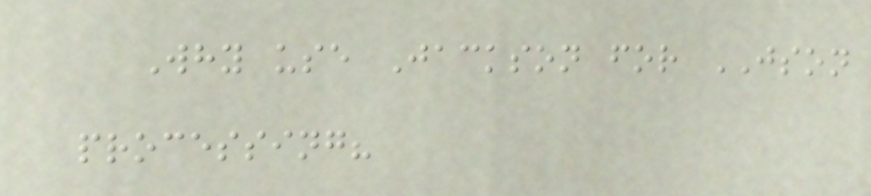Why use Jackson for JSON
processing?
